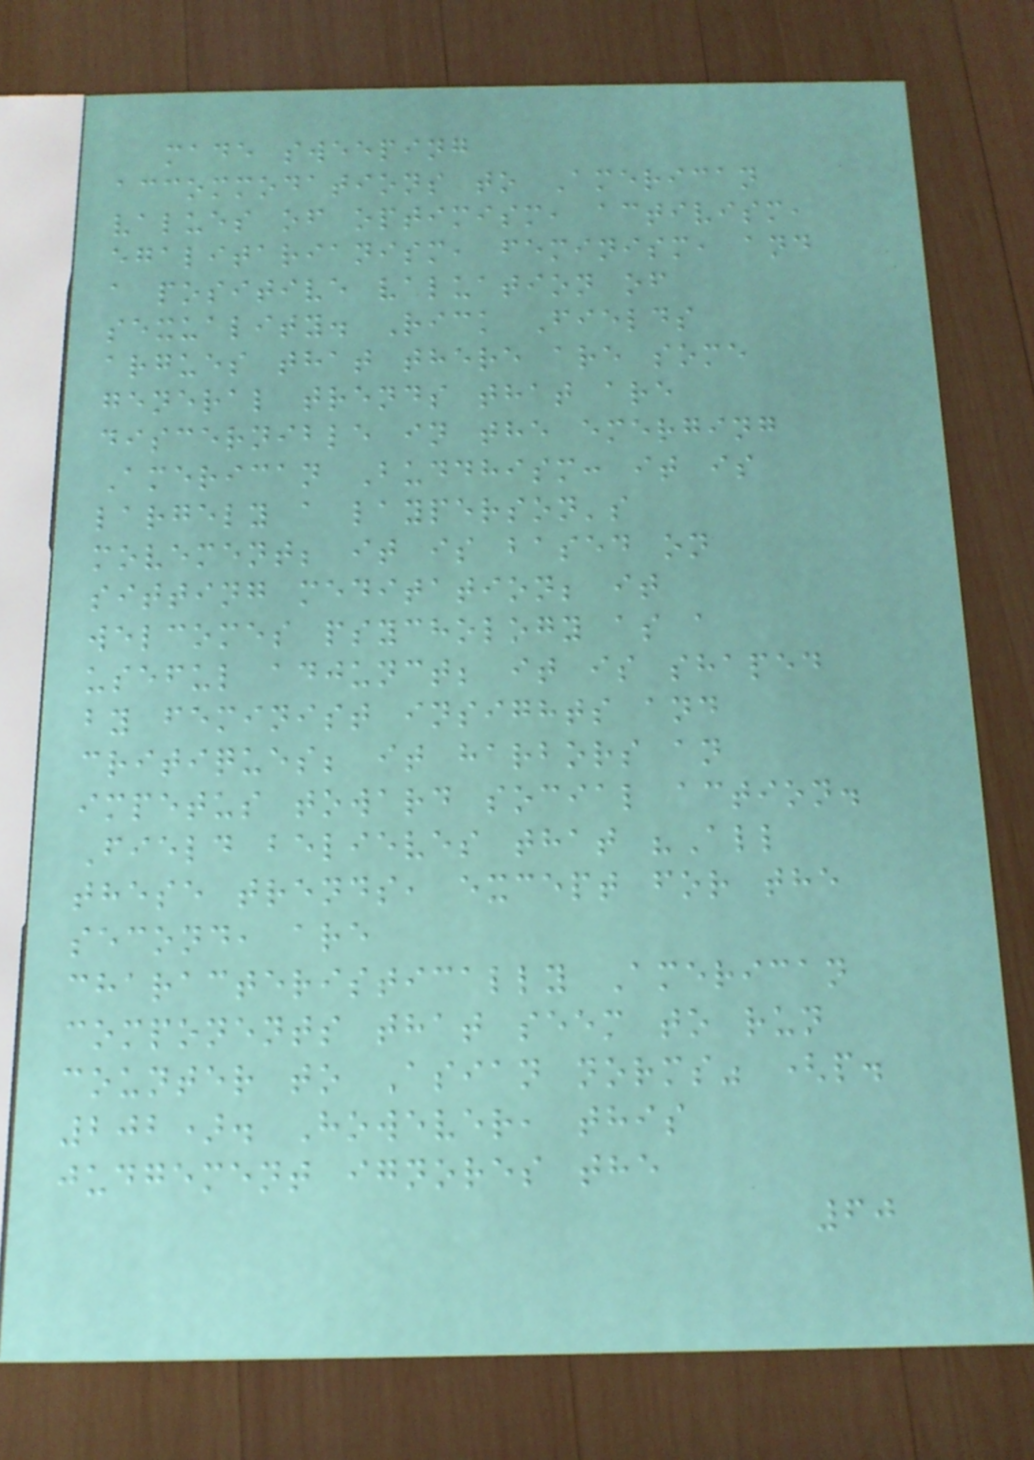made sweeping
accommodations to American
values of optimism, activism,
egalitarianism, feminism, and
a positive valuation of
sexuality. Rick Fields
argues that there are some
general trends that are
discernible in the emerging
American Buddhism: it is
largely a layperson's
movement; it is based on
sitting meditation; it
welcomes psychology as a
useful adjunct; it is shaped
by feminist insights and
critiques; it harbors an
impetus toward social action.
Field believes that "All
these trends, except for the
second, are
characteristically American
components that seem to run
counter to Asian norms" (p.
202). However, this
judgement ignores the
60
